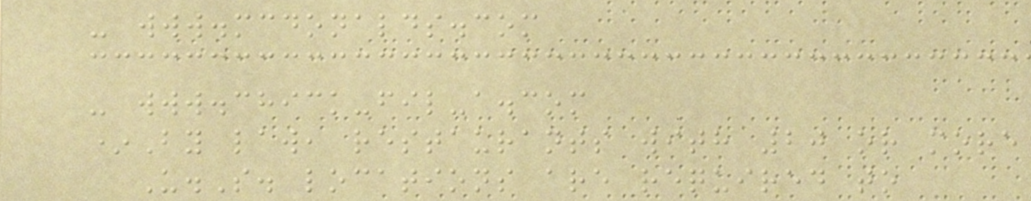- www.mcdonalds.com
- www.chick-fil-a.com
*By law, restaurants with 20 or more
U.S. locations are required to
